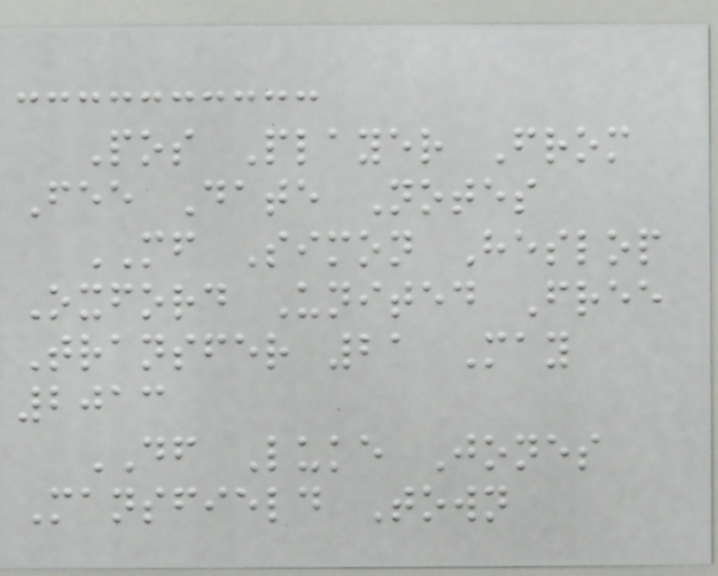Pos Player From
Fee Date Notes
MF Simon Heslop
Oxford United Free
Transfer 21 May
2013
DF Luke Jones
Mansfield Town
